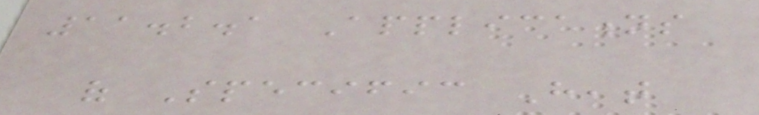11.2.1 Applications
of Specific Heat
